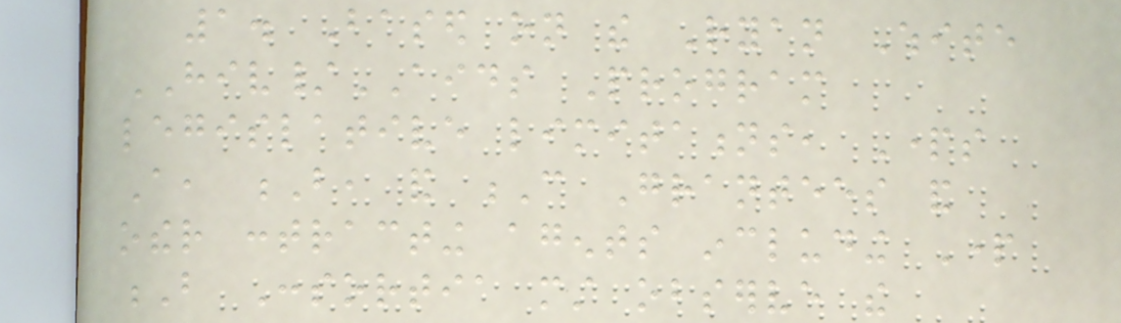1. Based on the Ryan White
HIV/AIDS Program
legislative limitations, Parts
A, B, and C Grantees and
other contracting agents including Part
B Consortia must observe the
